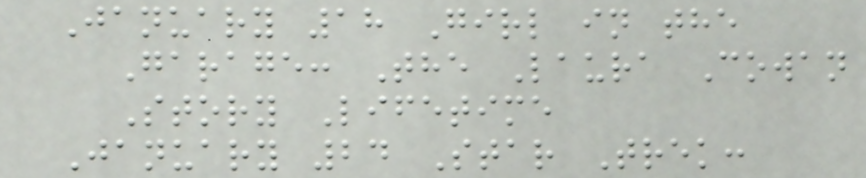January 18 Girl in the
Garage: The Laura Cowan
Story Lifetime
January 24 Star Trek:
